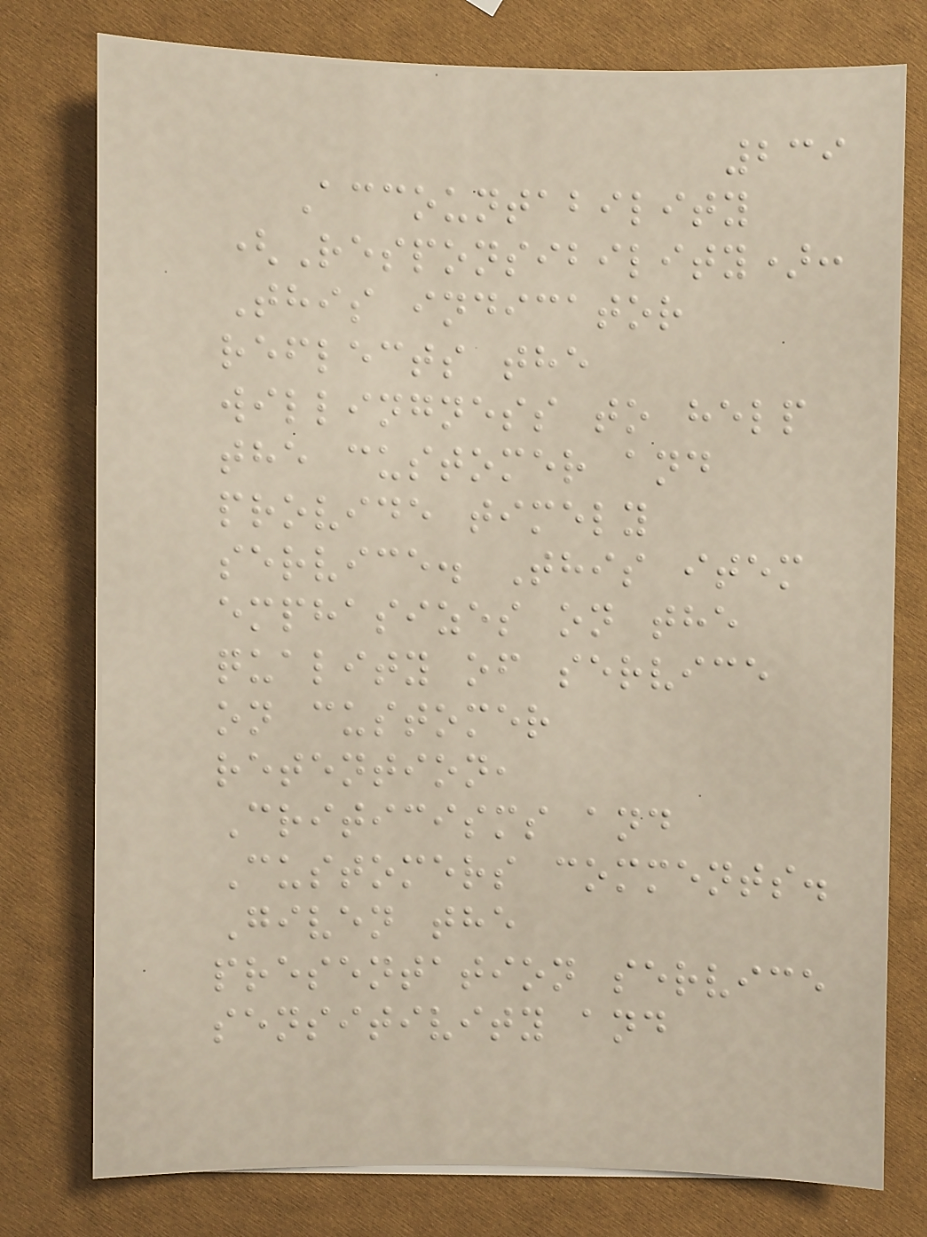239
Accountability
(Responsibility):
This indicator
reflects the
willingness to help
the customer and
provide timely
service. This item
emphasizes on the
quality of service
on customer
retention,
Criticisms and
Customers comments.
Given the
presentation service
sensitivity and
